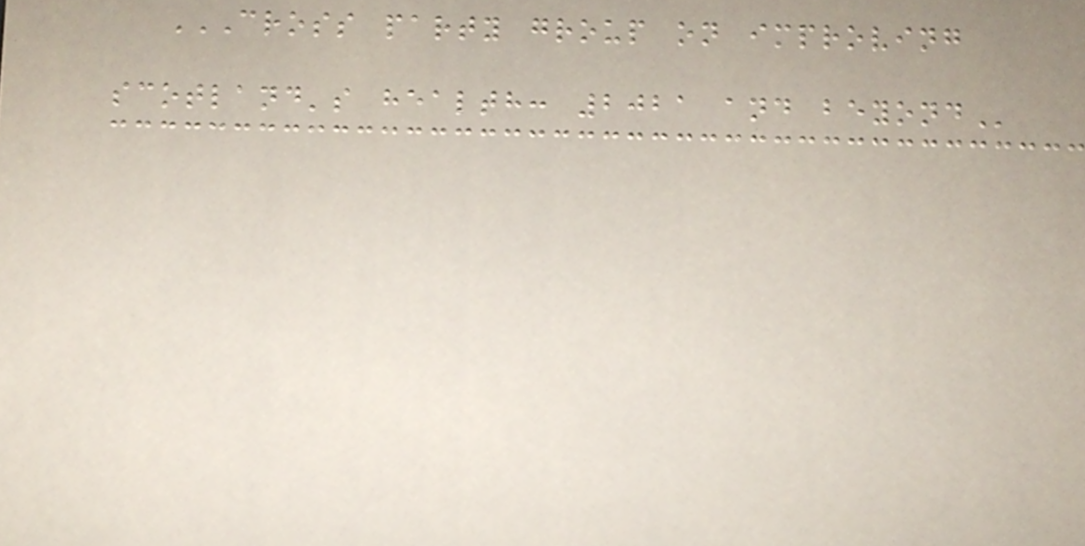CROSS PARTY GROUP ON IMPROVING
SCOTLAND'S HEALTH: 2021 AND BEYOND
